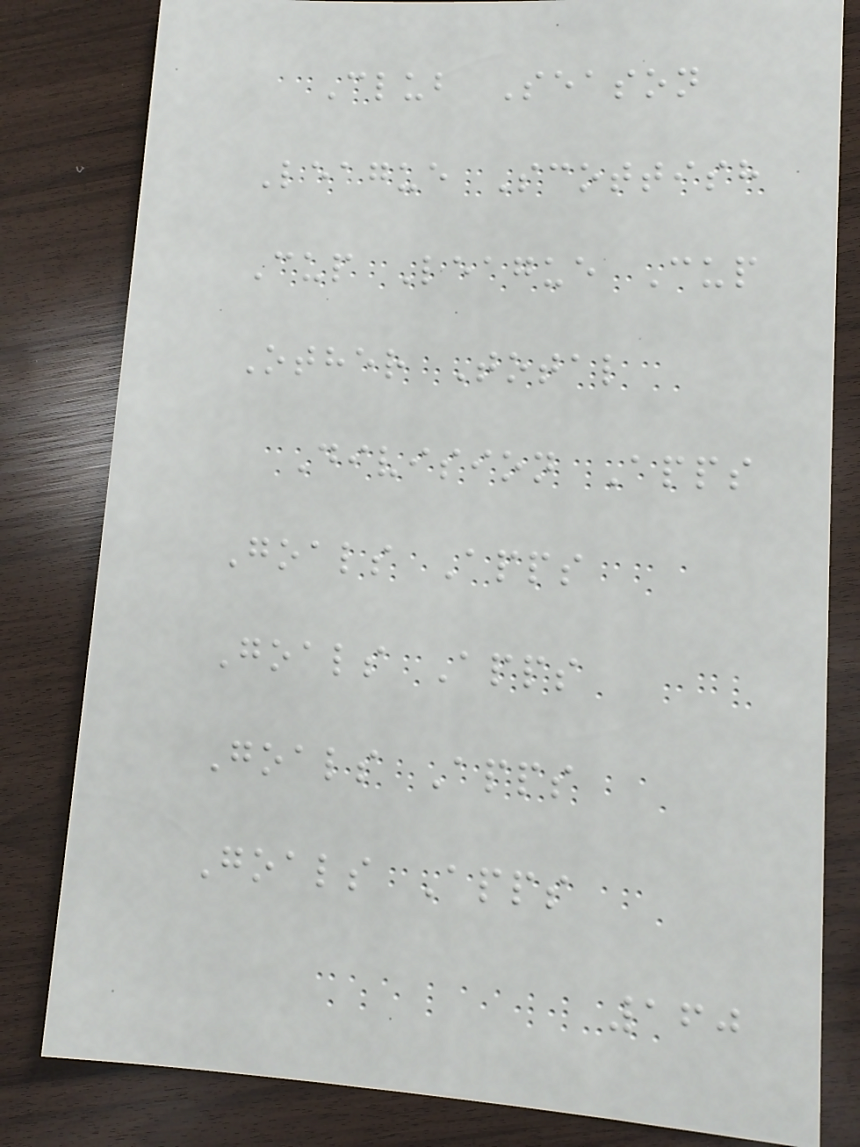Club Season
League Scottish
Cup League Cup
Other Total
Division Apps
Goals Apps
Goals Apps
Goals Apps
Goals Apps
160
